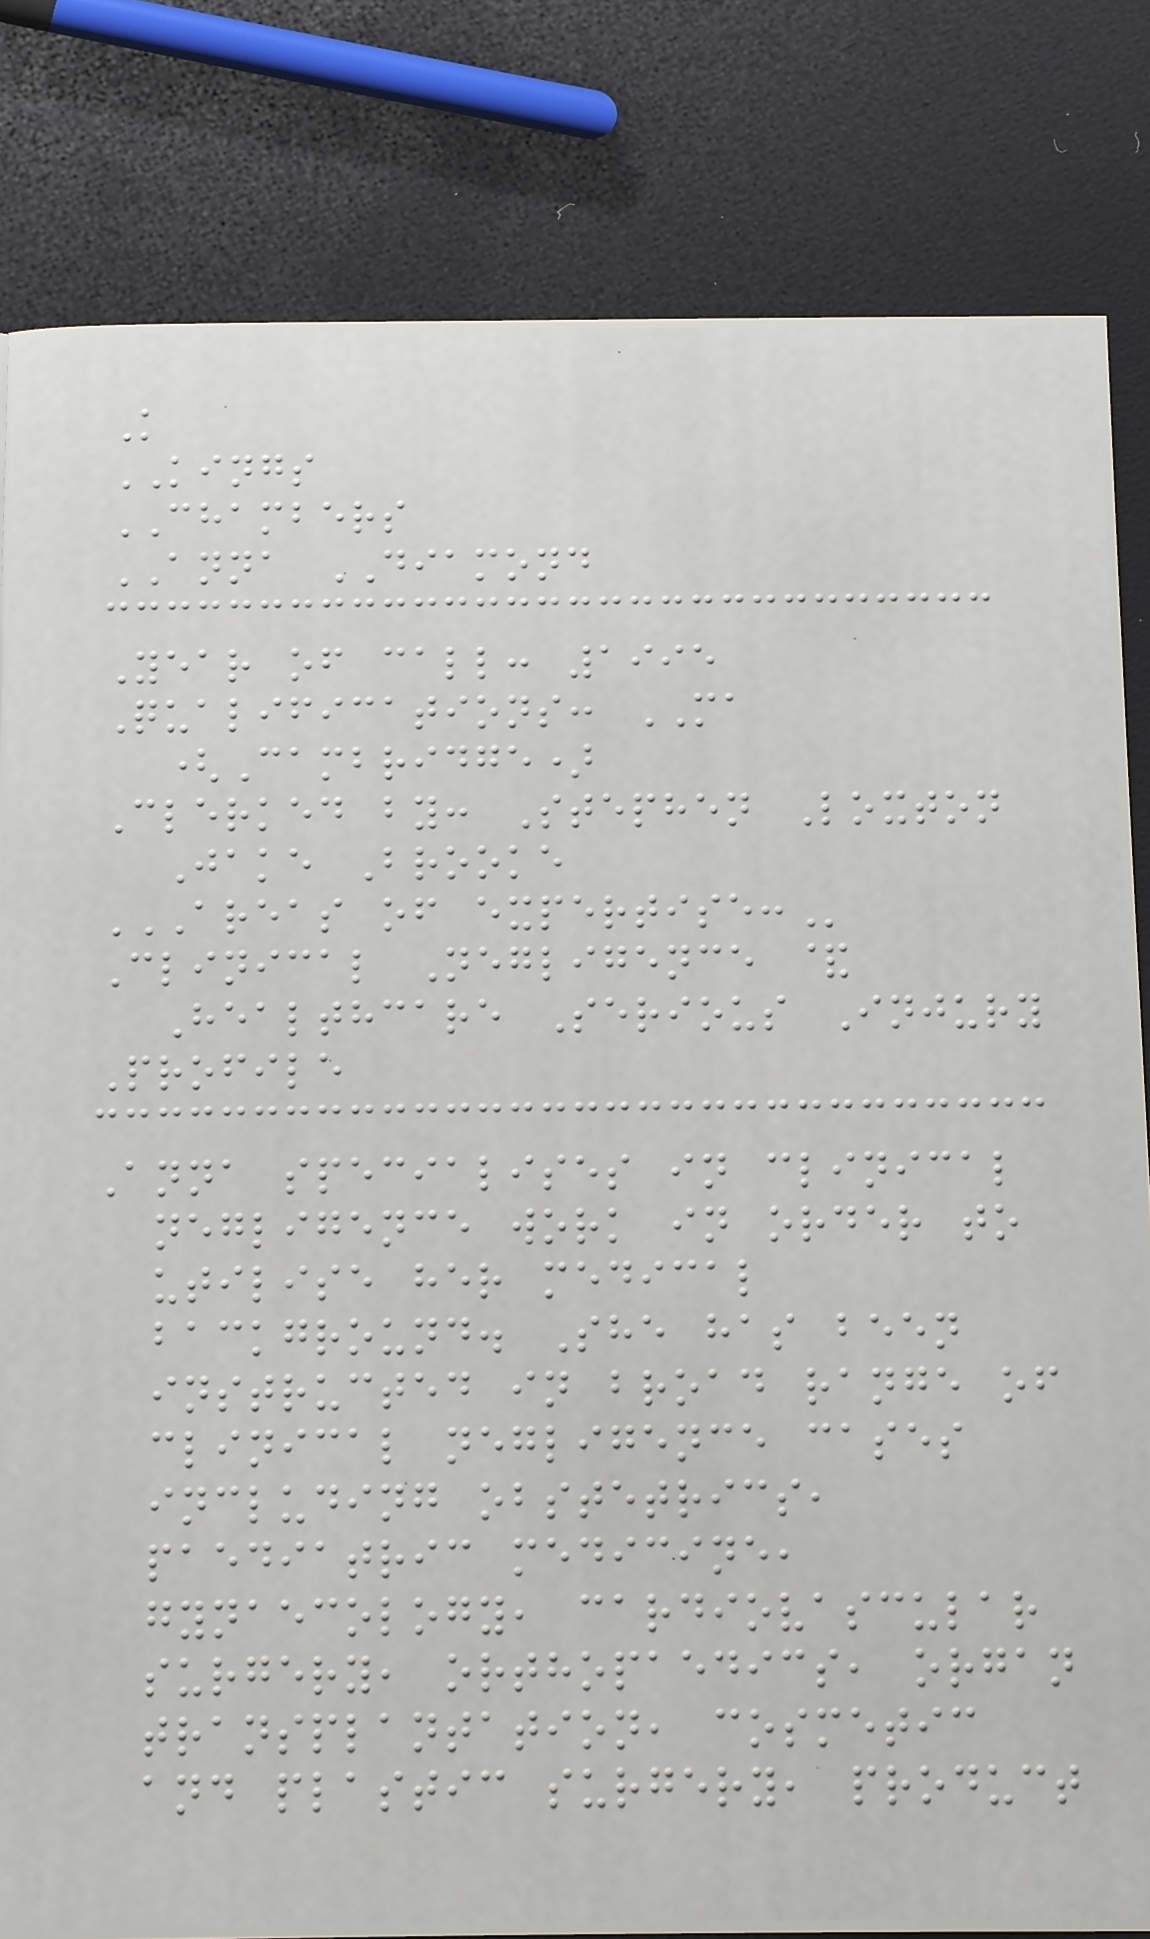K
KINGS
CHAMBERS
ANNA DIAMOND
Year of call: 1995
Qualifications: MA
(Cambridge)
Clerked by: Stephen Loxton
Jake Brooke
AREAS OF EXPERTISE:
Clinical Negligence &
Healthcare Serious Injury
Profile
Anna specialises in clinical
negligence work in order to
utilise her medical
background. She has been
instructed in broad range of
clinical negligence cases
including obstetrics,
paediatric medicine,
gynaecology, cardiovascular
surgery, orthopaedics, organ
transplantation, cosmetic
and plastic surgery, product
